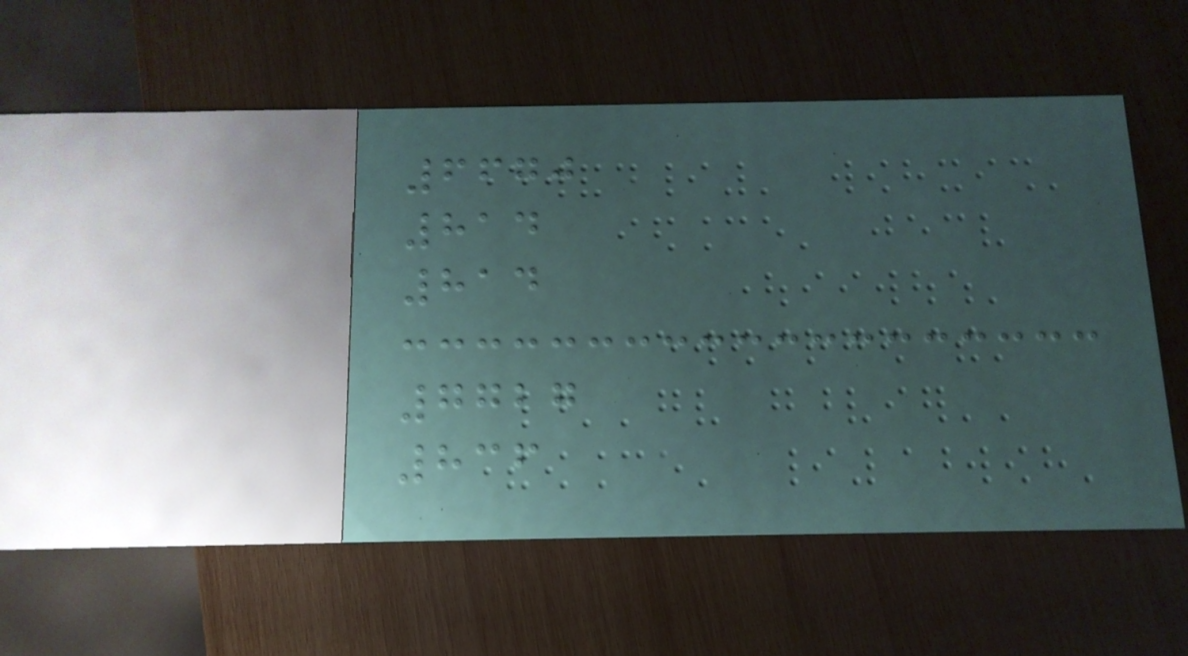6670
814
814
7727
836
